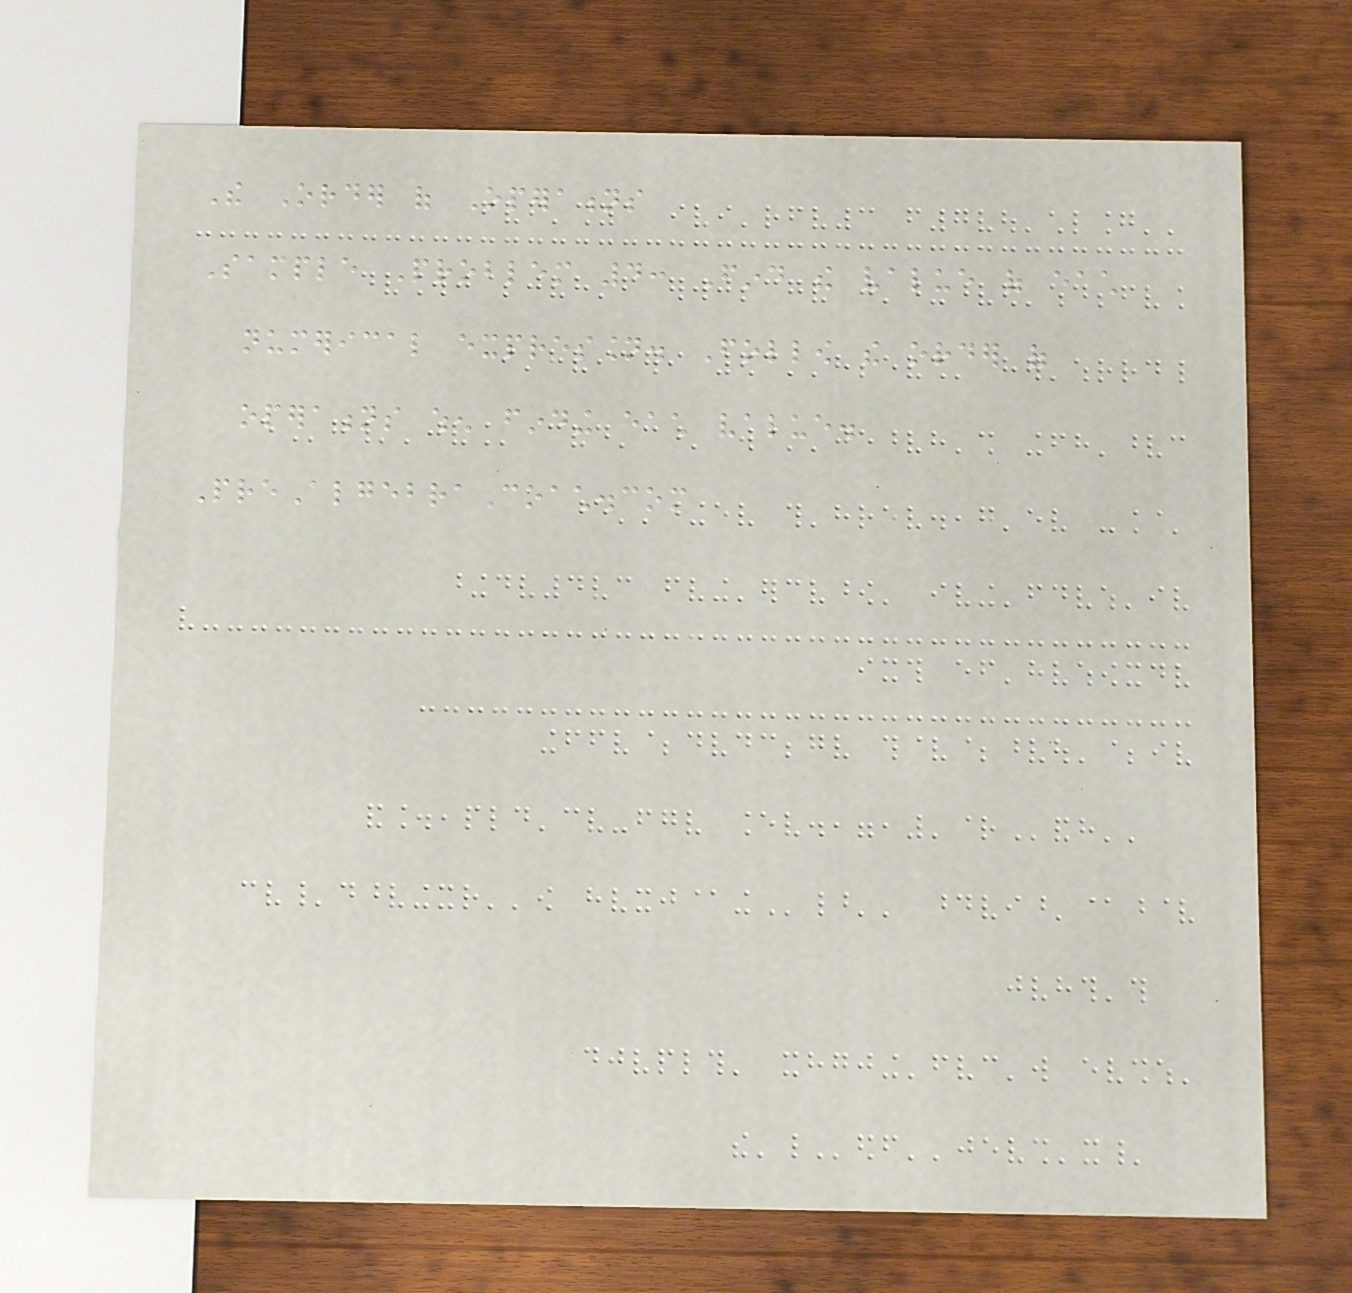The Order of Operations
Sample Problem 4: Find the value of each
numerical expression. Follow the order of
operations when finding each value.
PreAlgebraCoach.com
